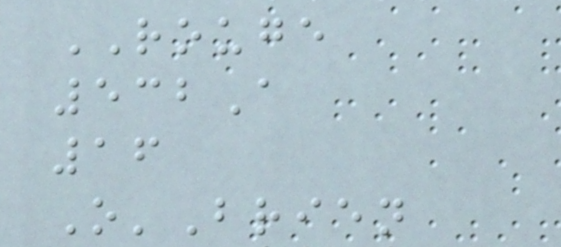ROUGE
532A
16
O'Brien
